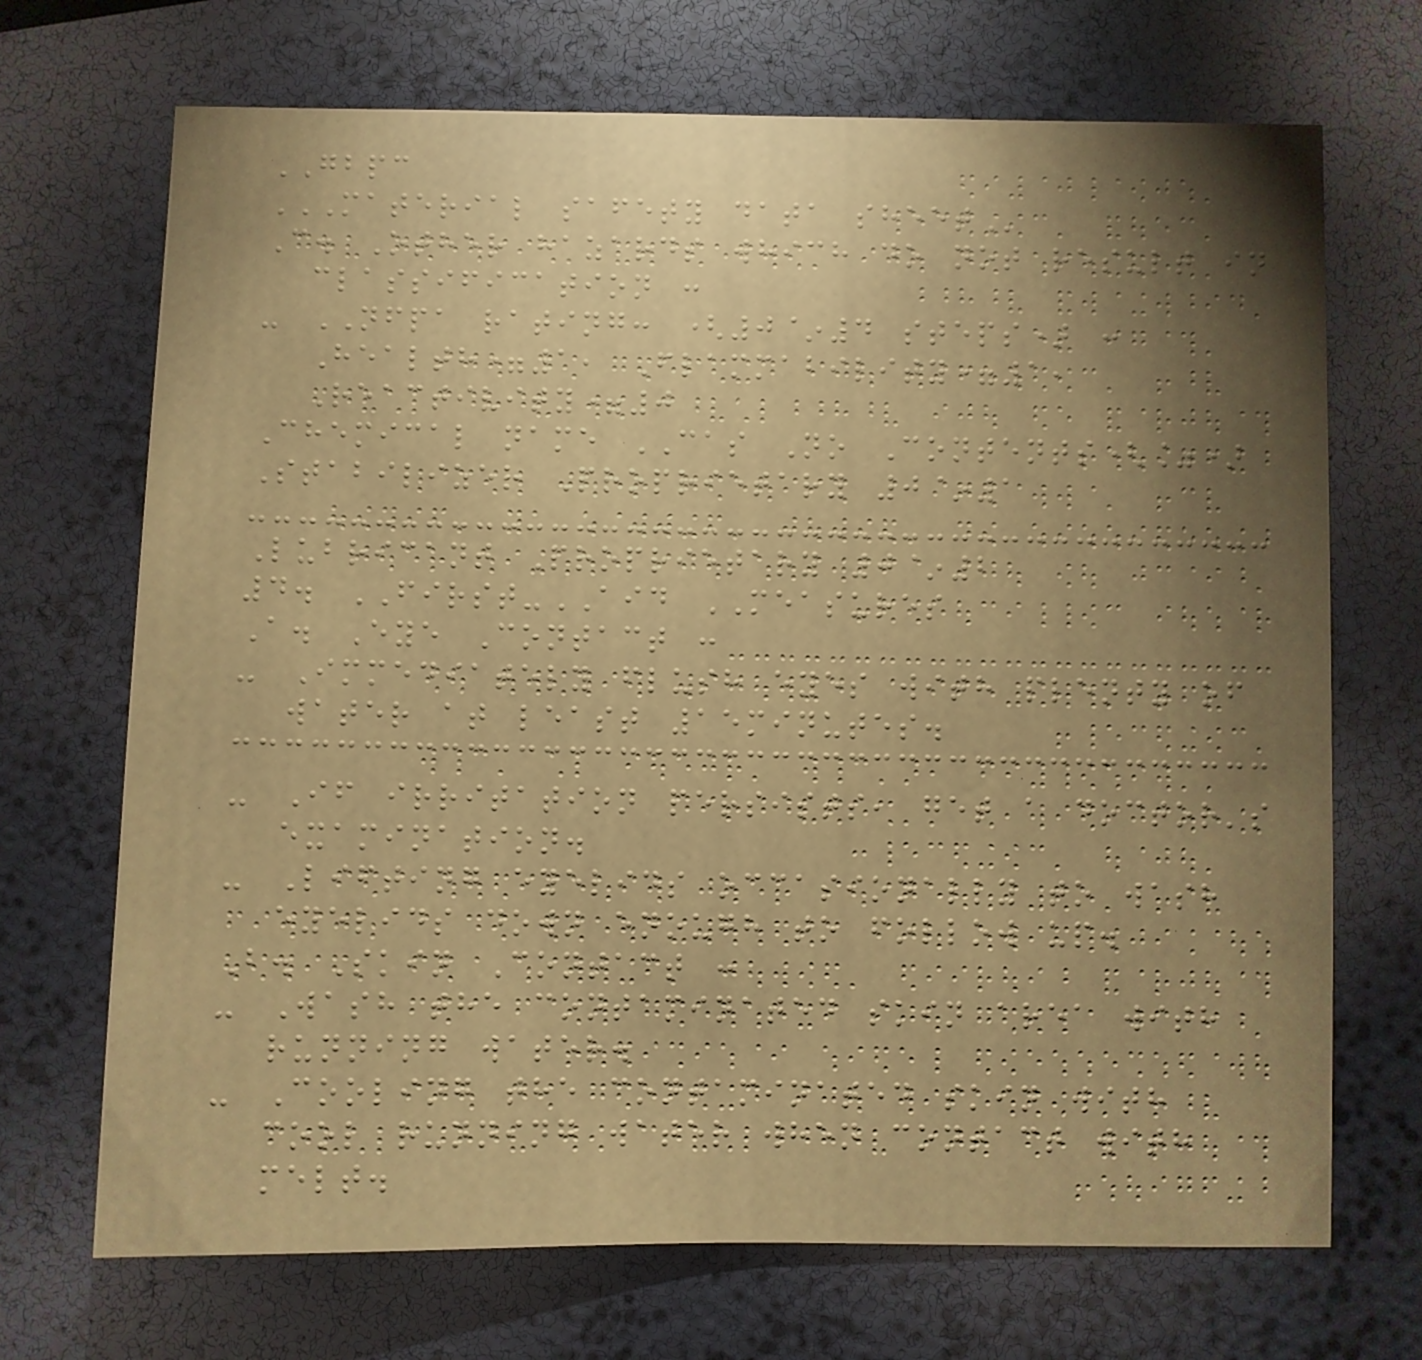GBPC
MATERIAL SAFETY DATA SHEET
C. Other hazards which do not result in
classification :
- NFPA rating: (0~4 steps) :
Health=1, Flammability=1,
Reactivity=0
Chemical name CAS No Contents(%)
Stabilizer Proprietary 0~1
Lubricant Proprietary 0~2
4. FIRST-AID MEASURES
A. Eye Contact :
- Immediately flush eyes with plenty of
water at least 15minutes.
- If irritation persists, get a doctor's
examination.
- Lifting eyelids occasionally to wash
eyelids down enough to follow up.
B. Skin Contact :
- Wash the contaminated skin area with
running water.
- Cooling the contaminated skin with
cool running water when contact with
melt.
